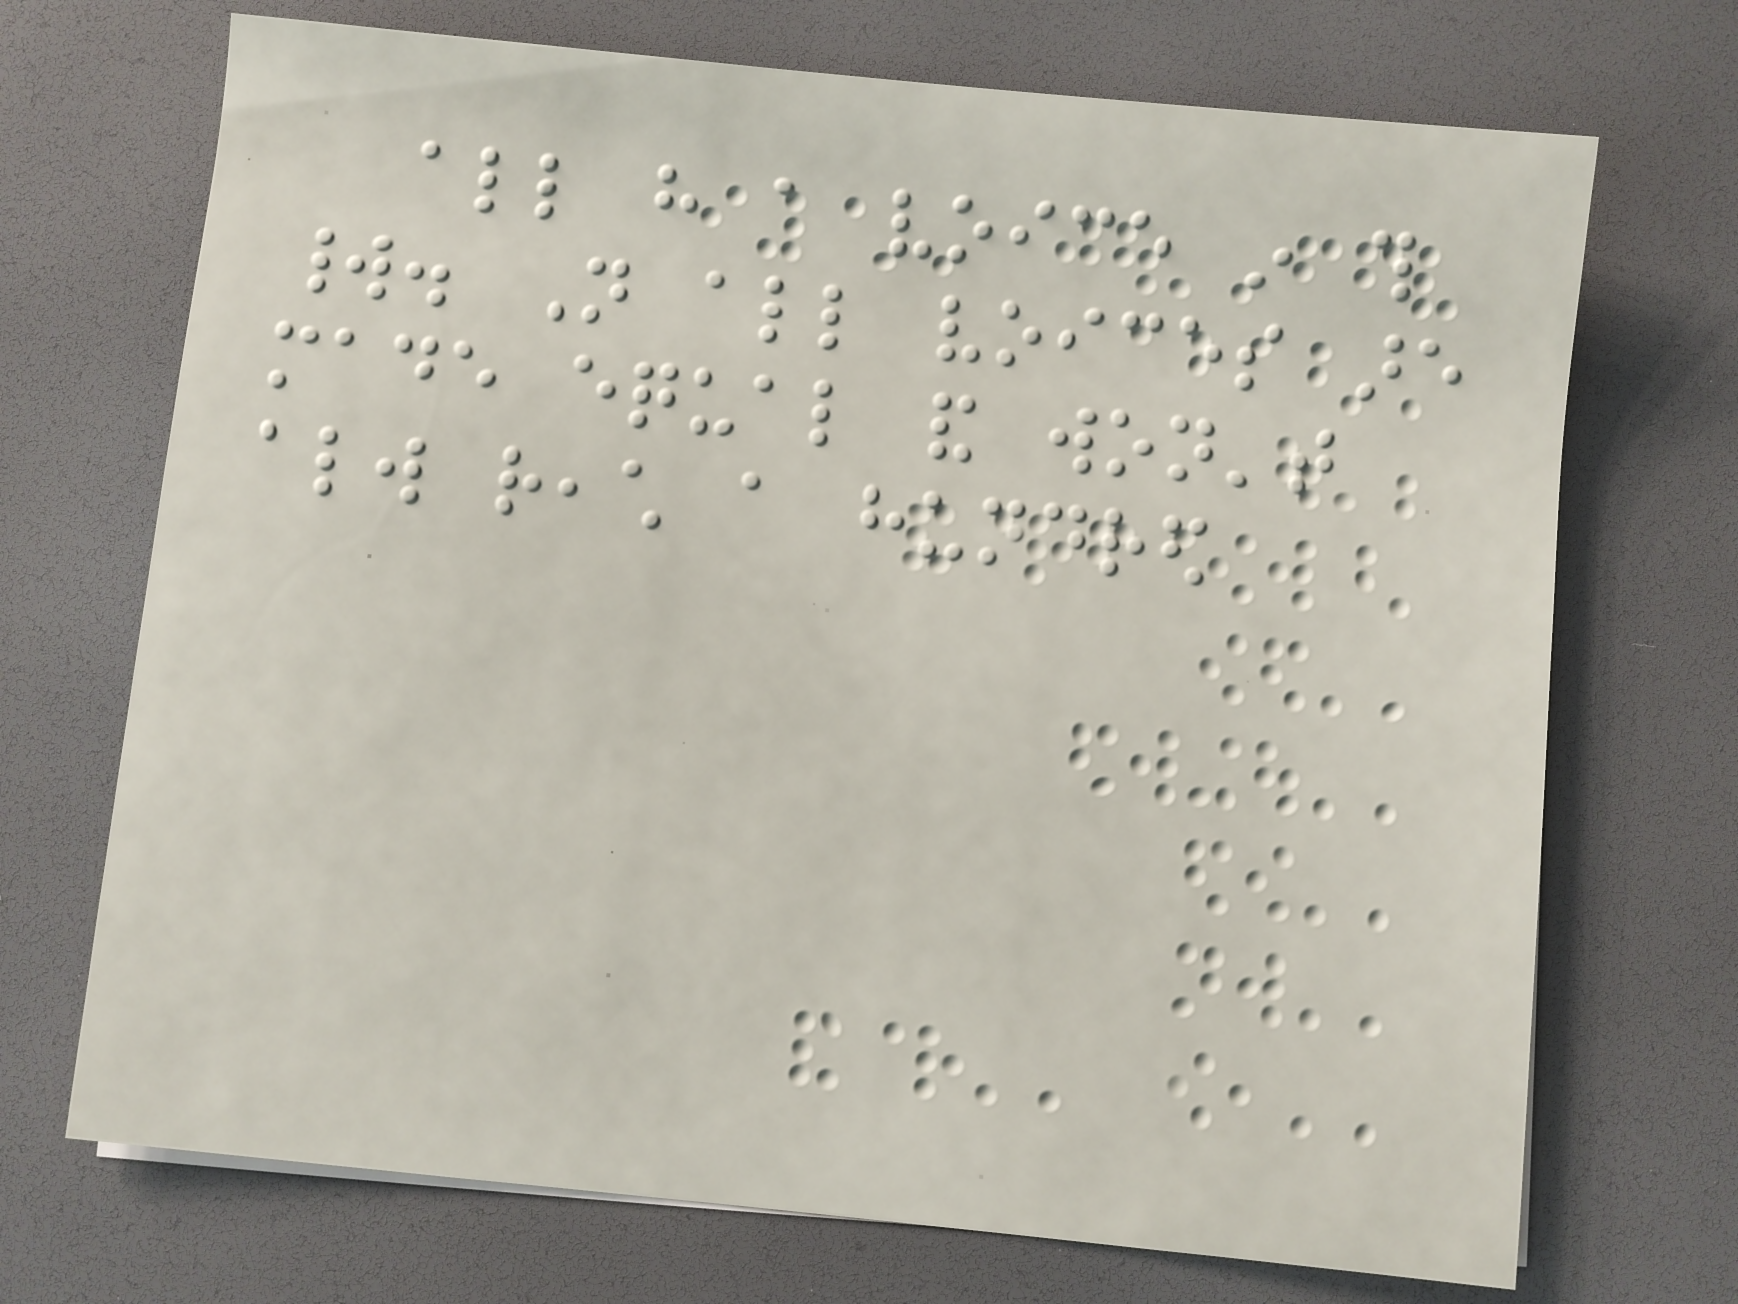all have a voice in this
world. Not all voices are
made equal and won't
always reach a hundred
